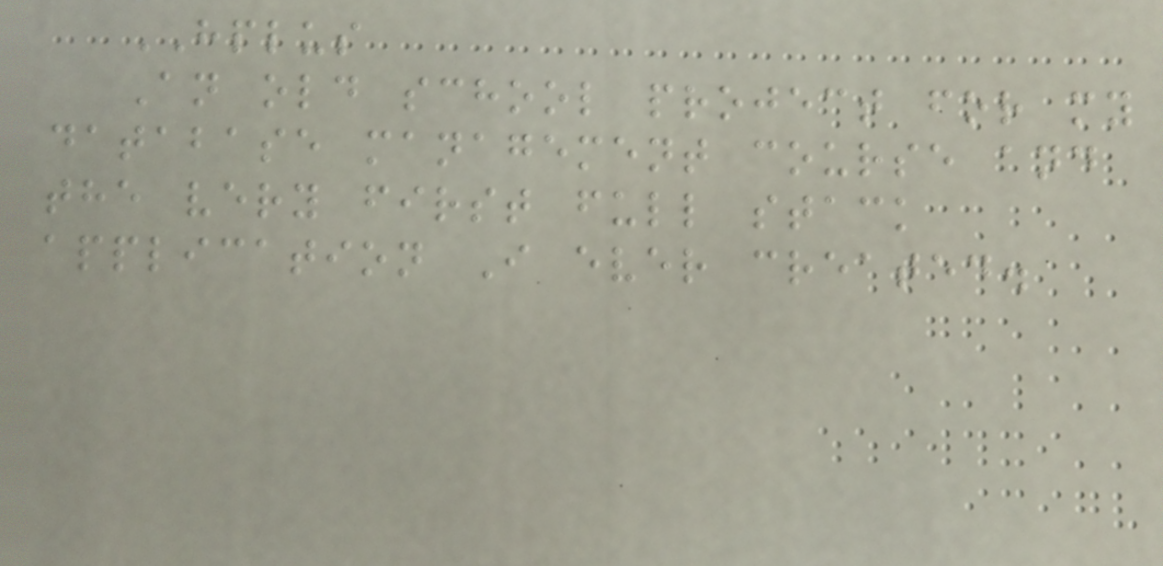HPLUS
An old school project for my
database management course and
the very first full stack
application I ever created.
